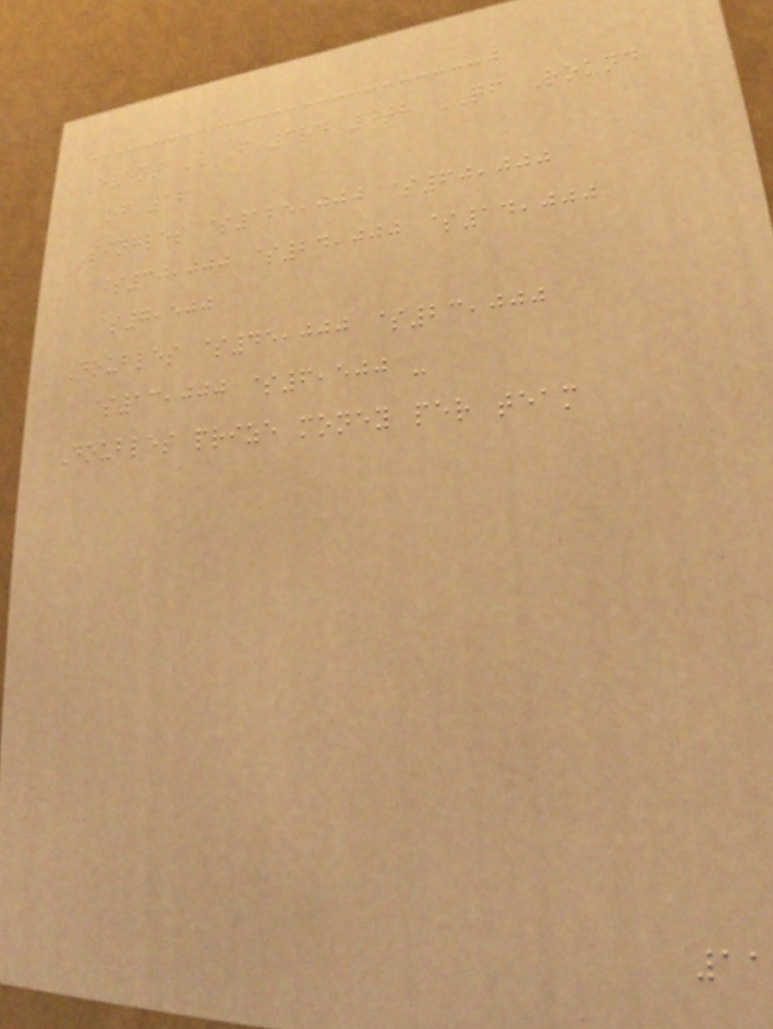Event W F 3rd 4th QF Round
of 16
Singles $125,000 $60,000
$30,000 $24,000 $14,000
$7,500
Doubles $45,000 $23,000
$13,000 $6,500 -
Doubles prize money per team
11
